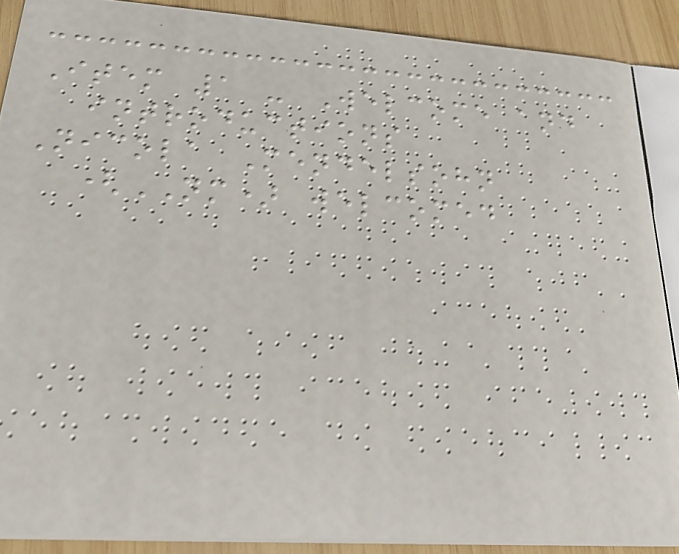Item 1 - Welcome and
introductions
Nicola Mendelsohn
(NM) welcomed
